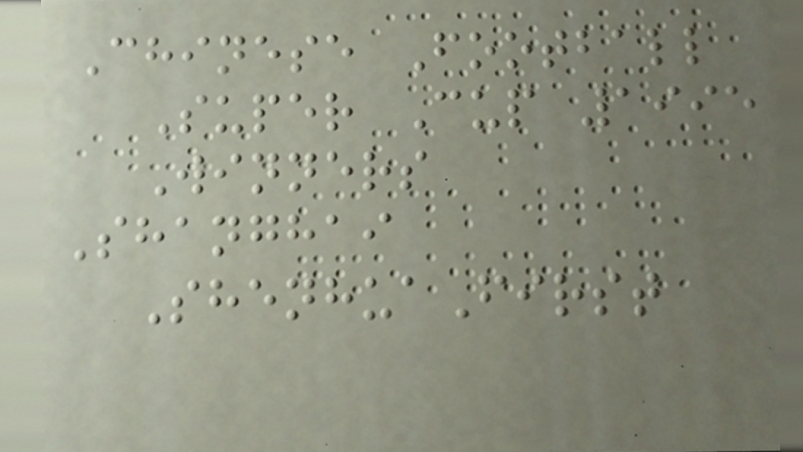Chinese Football
Super Cup 1995
Winners
Shanghai
ShenhuaFirst
